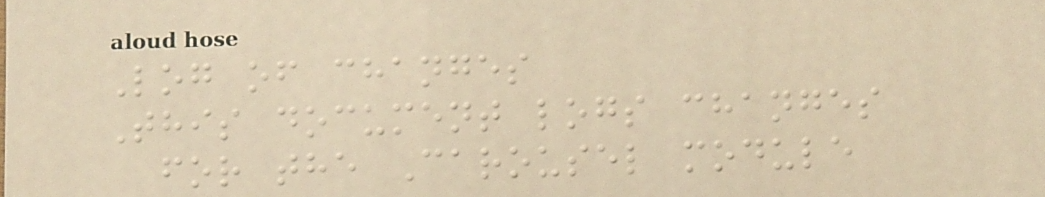Log of changes
This document logs changes
for the Carousel module
